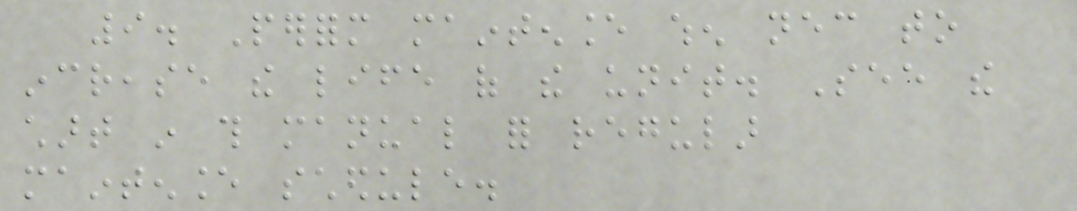9. Perform maintenance when necessary to
increase the life of the unit. See the
chart in this manual for regular
maintenance schedule.
